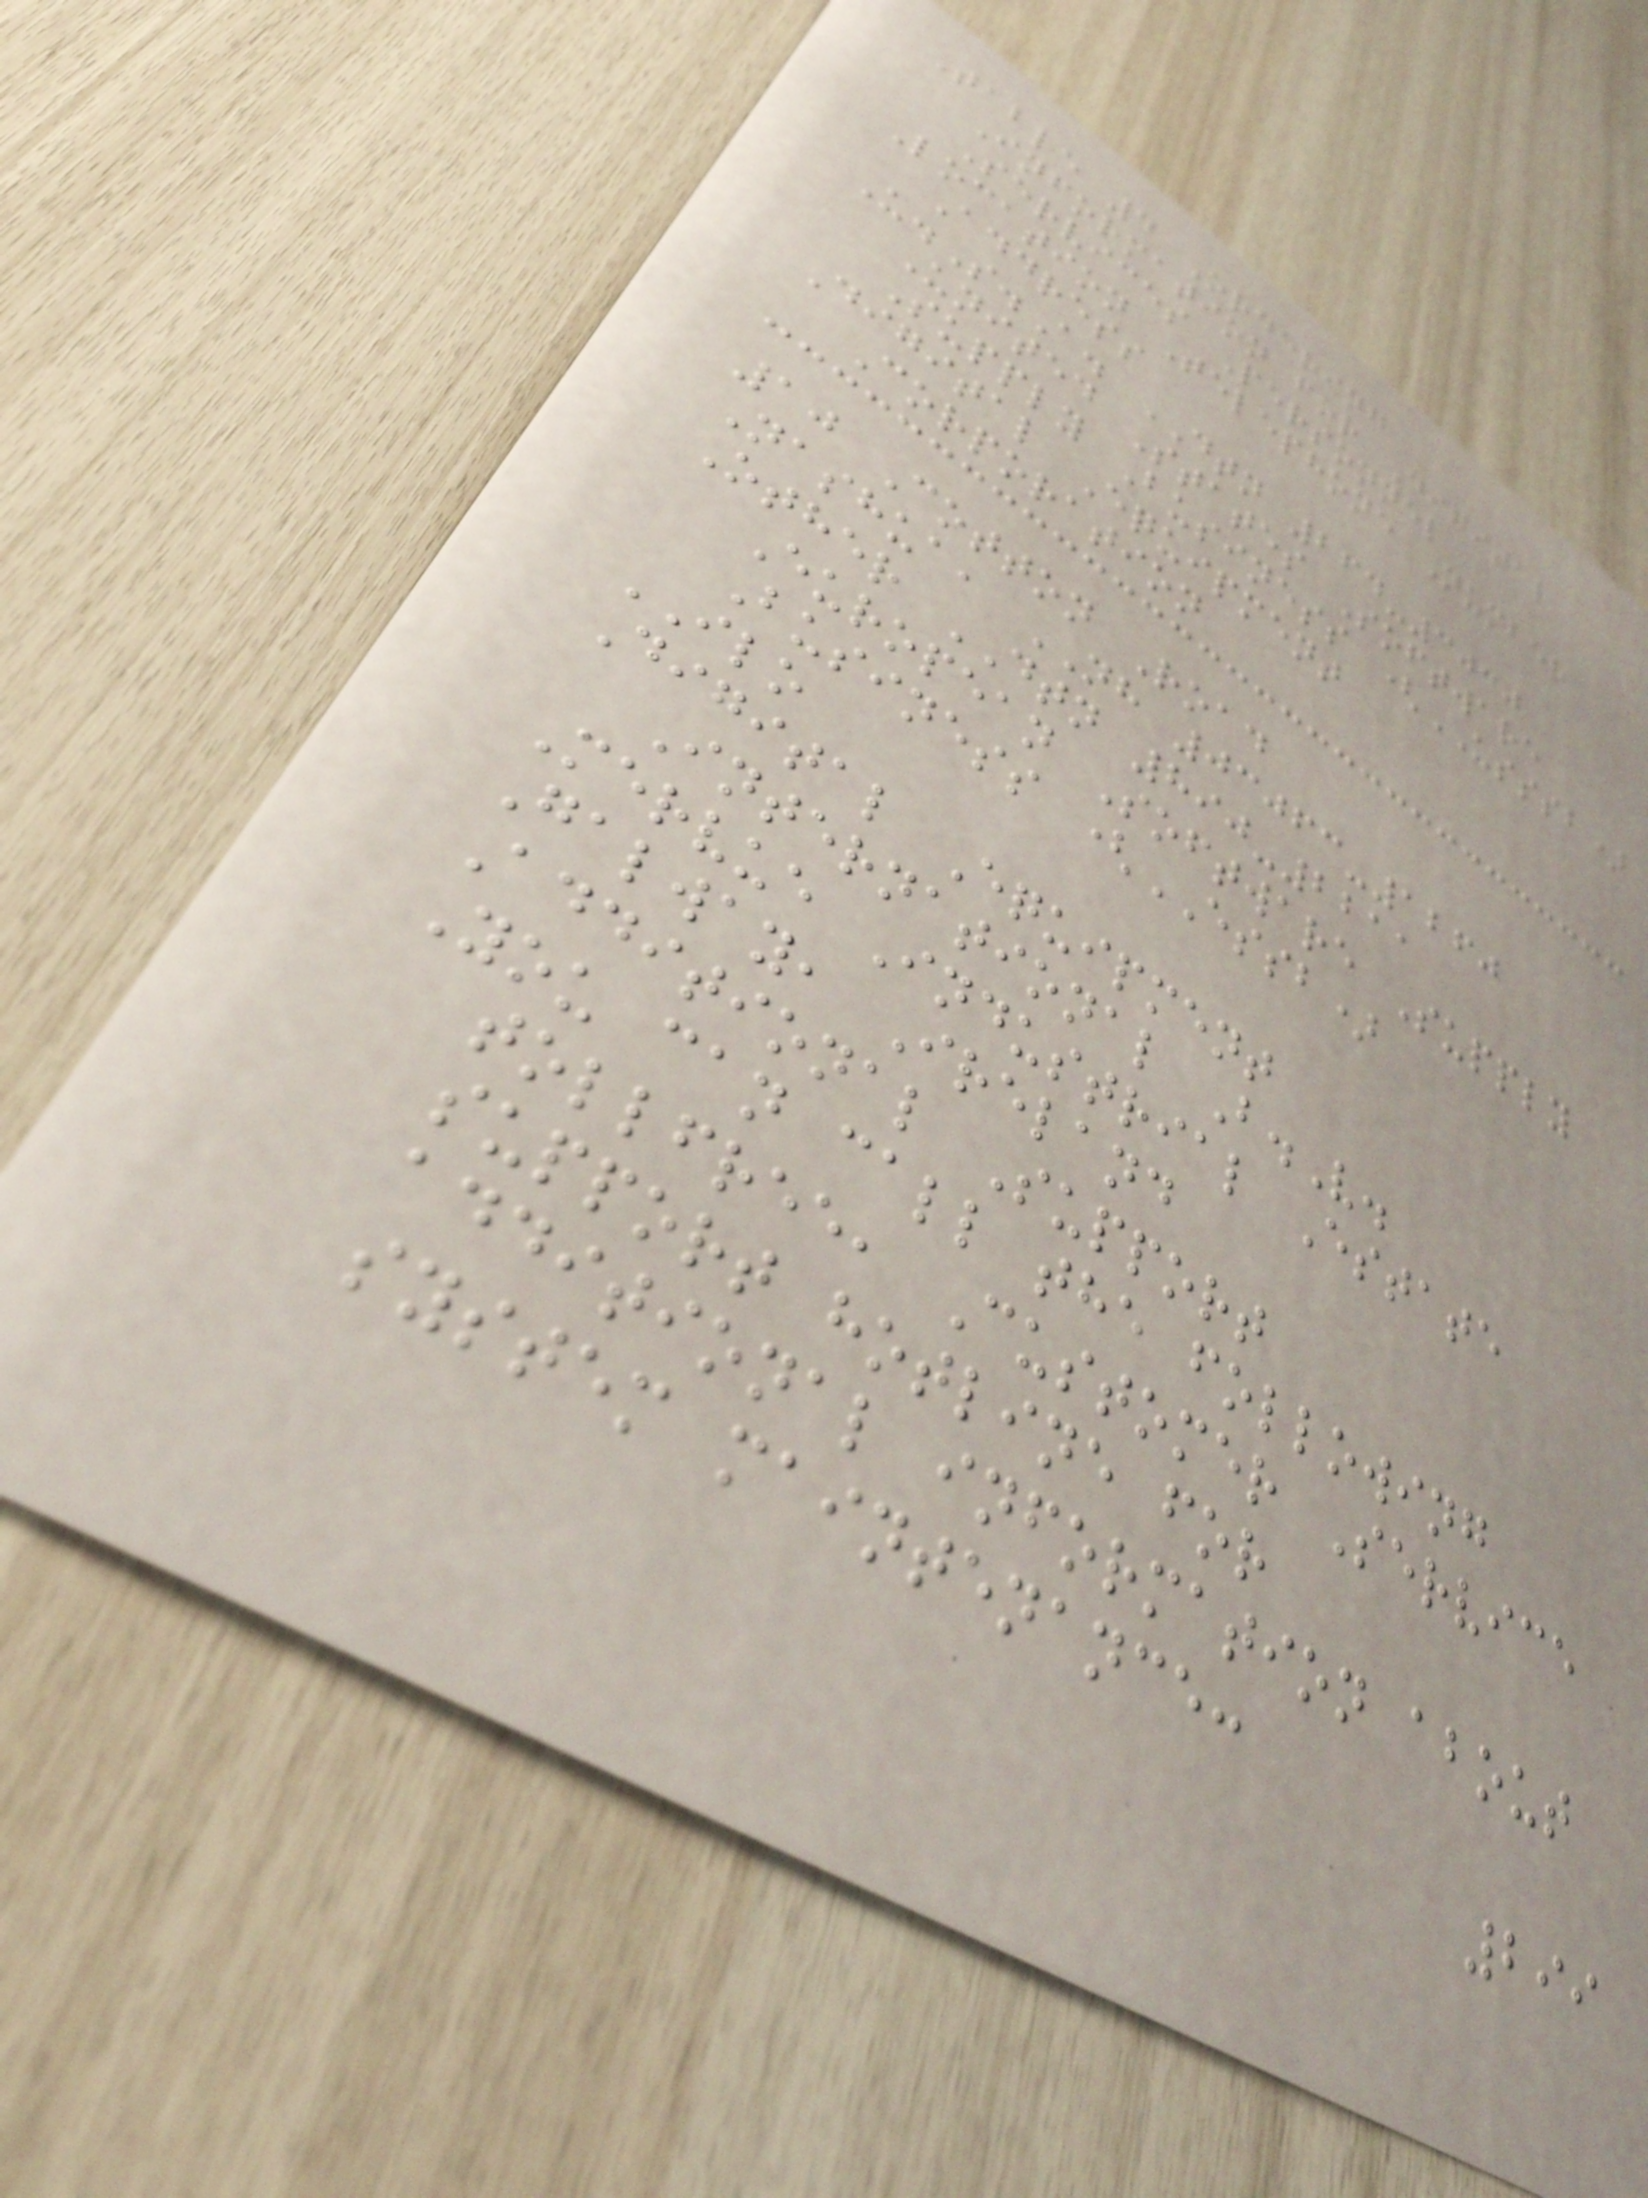Table 4 Ordering
Information for Digital
Services Personnel
Location Telephone Number
Address
U.S.A. DTN 264-3030
United States Software
Supply Business (USSSB)
Digital Equipment
Corporation
10 Cotton Road
Nashua, NH 03063-1260
Other DTN 890-2211
European Software Supply
Business (ESSB)
ILO
Digital Equipment
International B.V.
Mervue Industrial Estate
Galway, Ireland
Additional Support
You can call the following
tollfree, Customer Service
support hotline for
additional information about
system maintenance:
299
